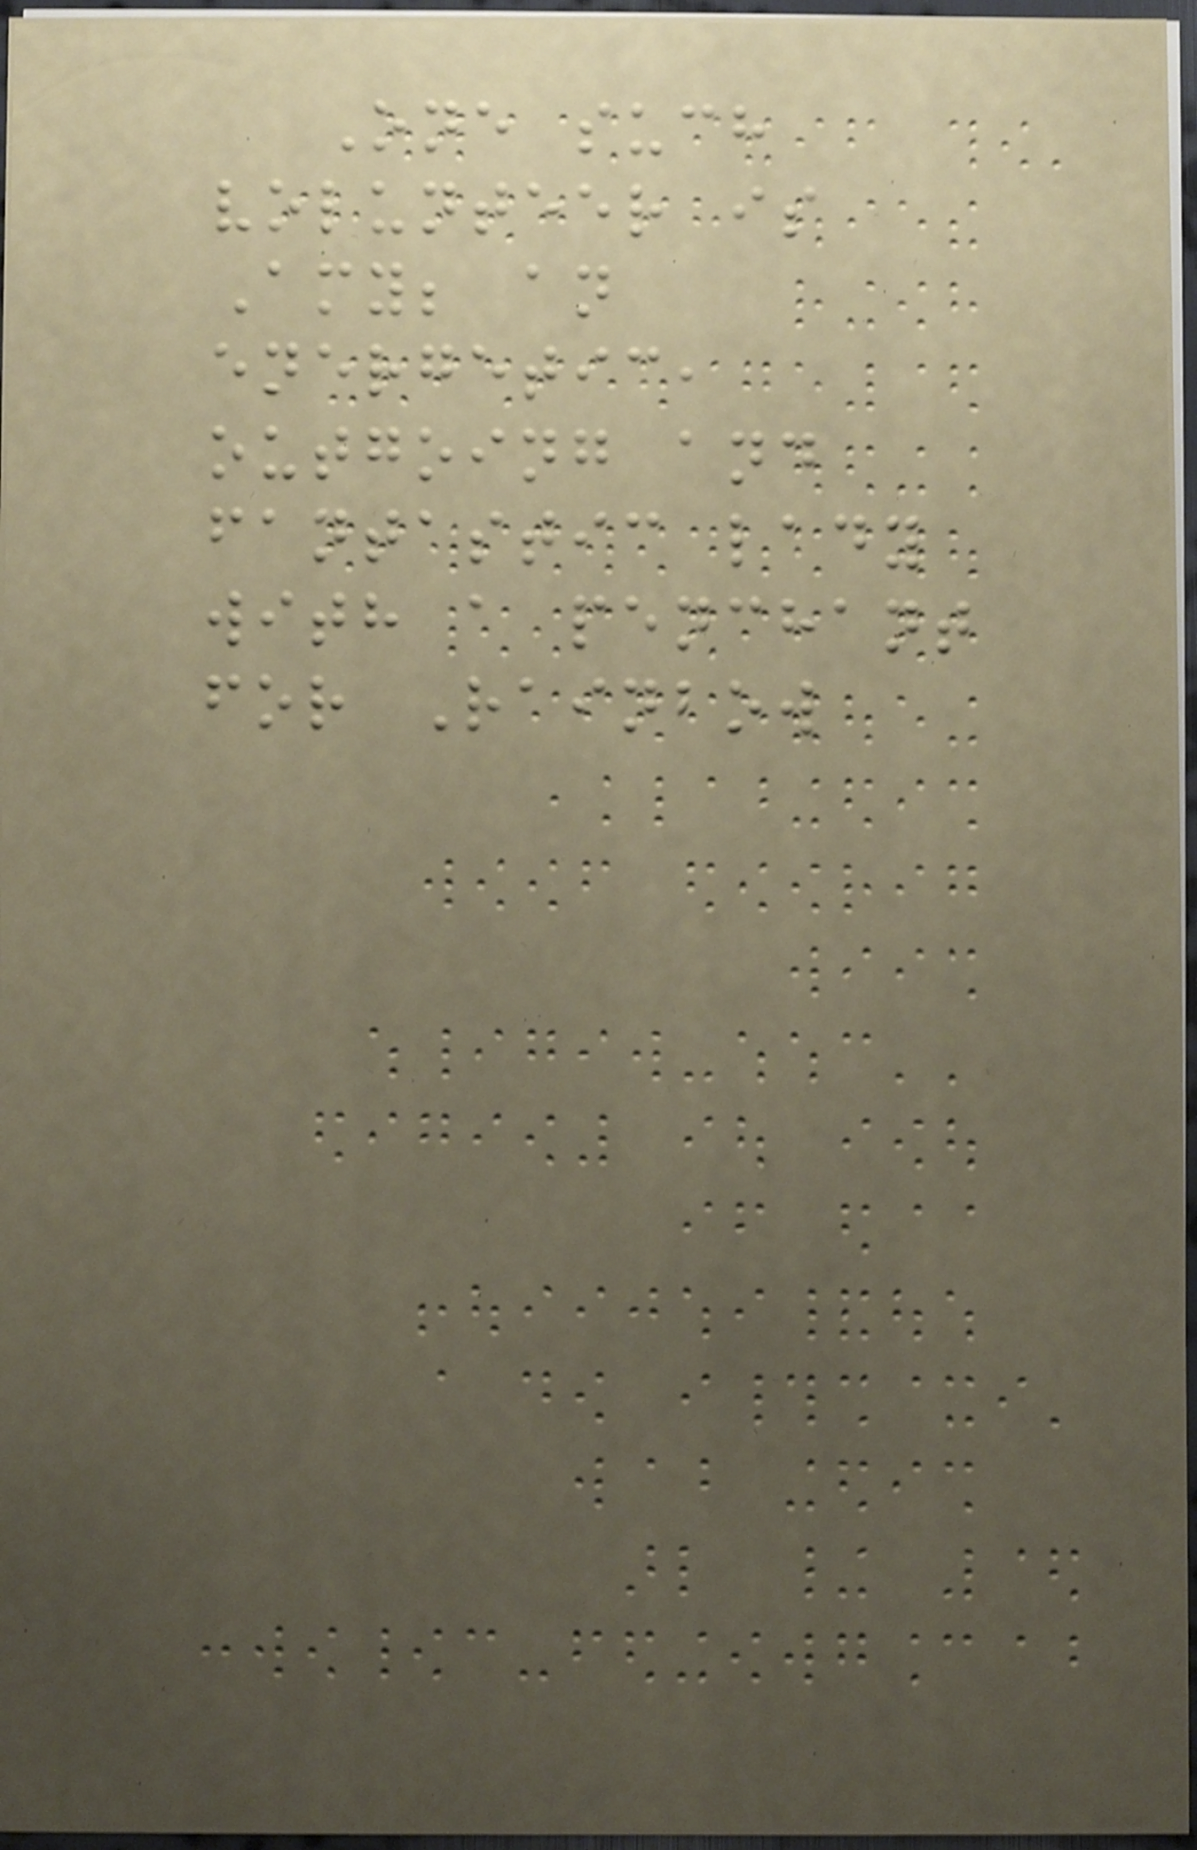One such
volunteer is
Amy; an
energetic,
outgoing and
fantastic lady
with a penchant
for Rainbow
